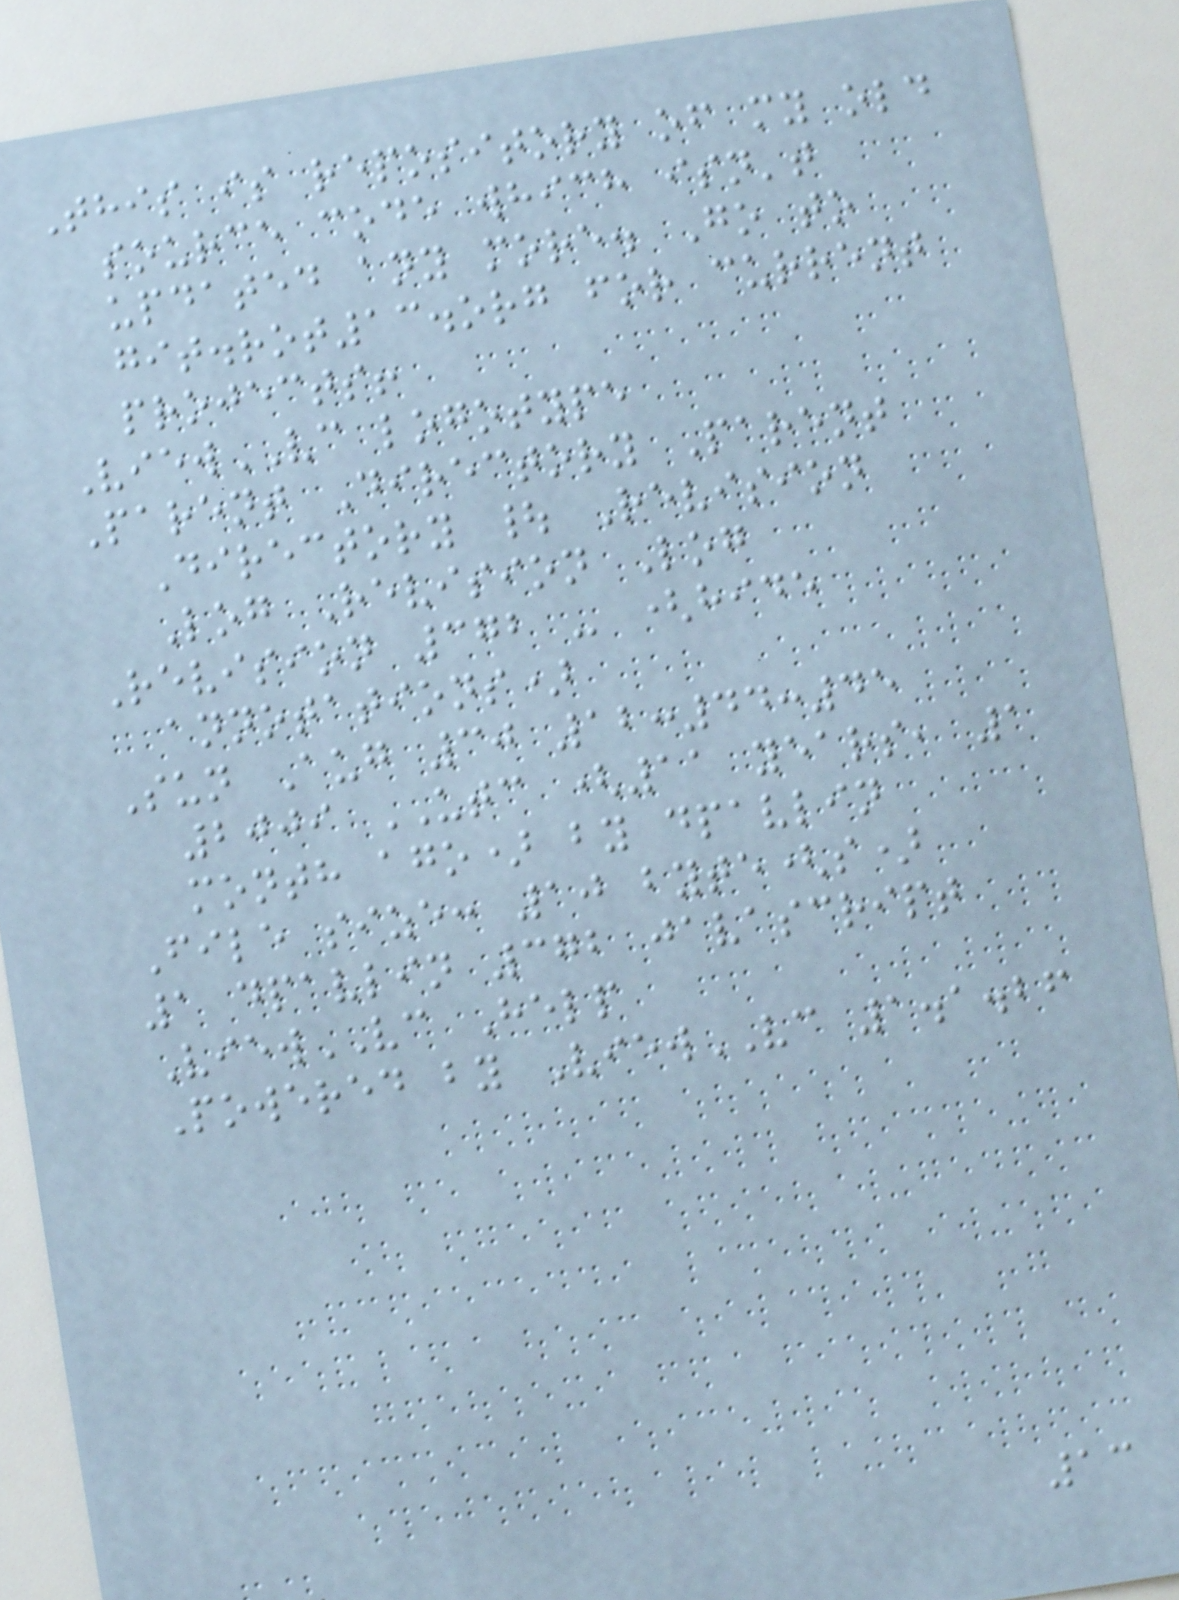This is repository of my old
source code which isn't
updated any more. Go to
git.rot13.org for current
projects!
ViewVC logotype
Parent Directory Parent
Directory | Revision
Log Revision Log
Revision 372 - (hide
annotations)
Sun Aug 30 12:44:45
2009 UTC (11 years, 1
month ago) by dpavlin
File size: 10 byte(s)
1 dpavlin 372 javascript
ViewVC Help
Powered by ViewVC 1.1.26
13
